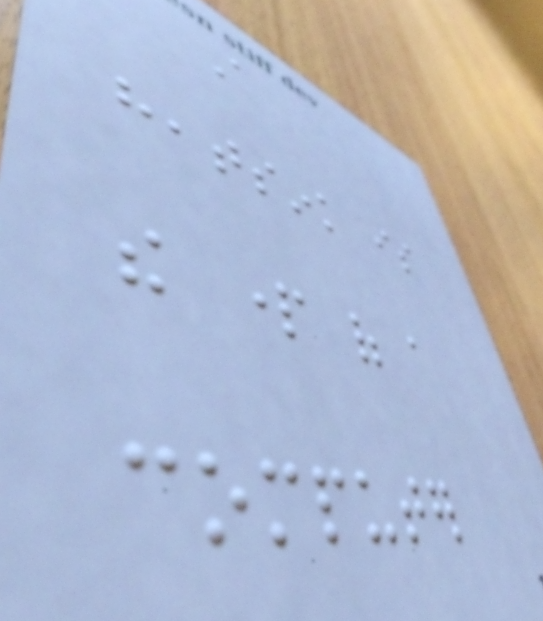A
heatsink is
the part of a
computer
